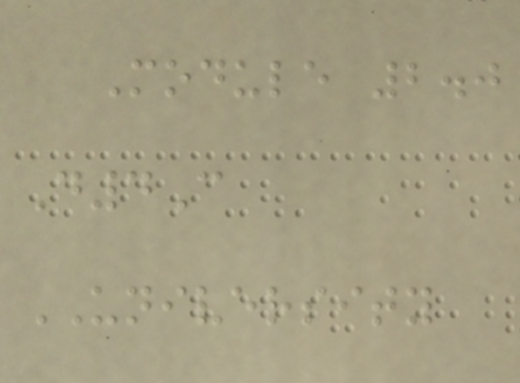Module 2.0
D4C
UNIVERSITY
